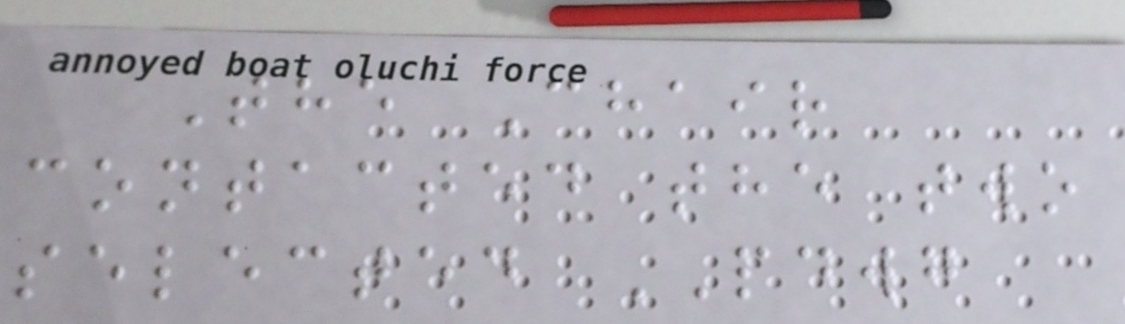The Chair
contacted the two
selected PDWG
